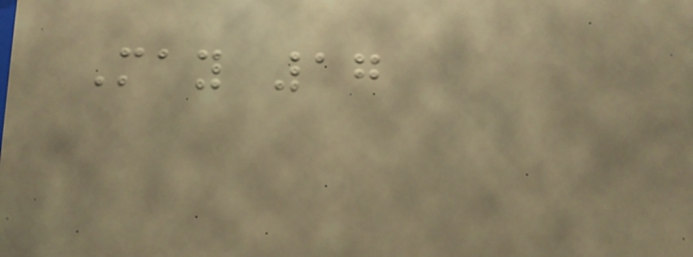May 17
